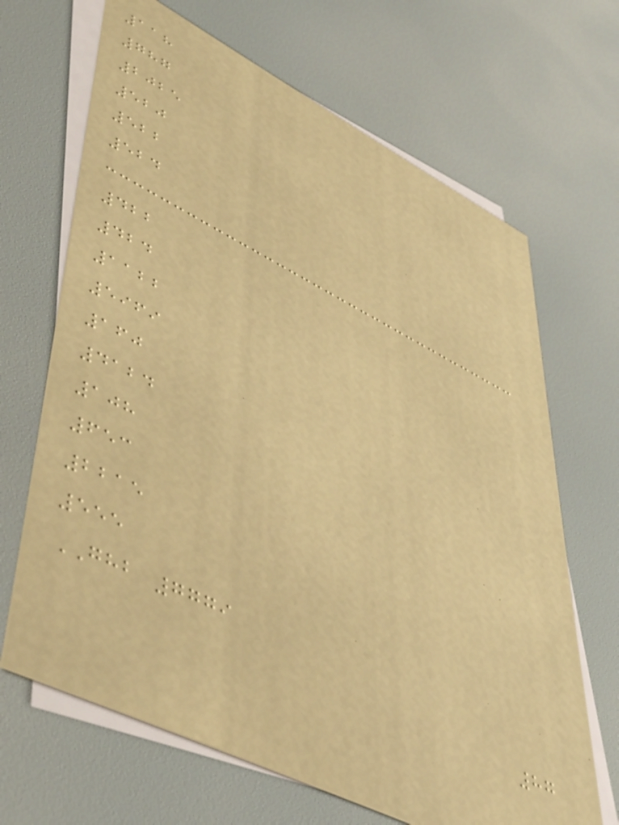118
787
2025
520
522
524
422
424
1122
5969
160
4124
108
653
2215
555
GHB 7779
87
